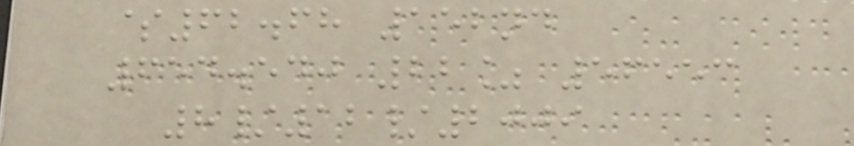$62.68 152nd
654.540 22% 56553
8/12/2009
